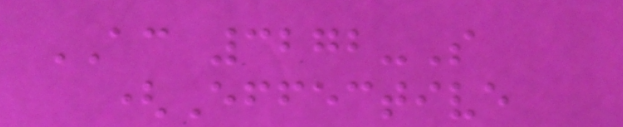AC 3272-S
(Effective
